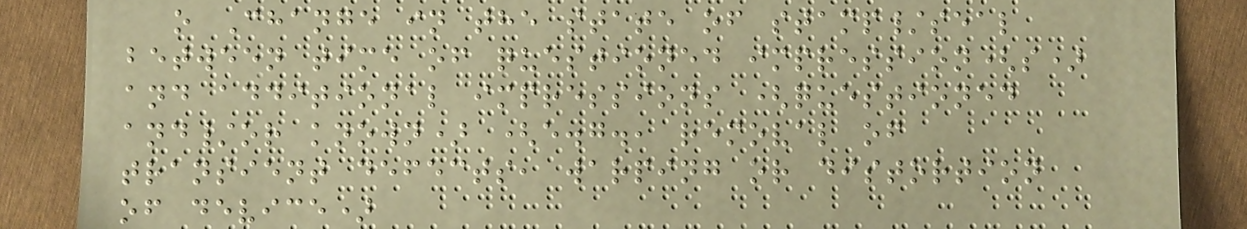o Change in the state of stamp/seal
between time of questioned impression(s)
and additional impressions (questioned
and/or known) (e.g., removal of
transient defects, warping or distortion
of device)
